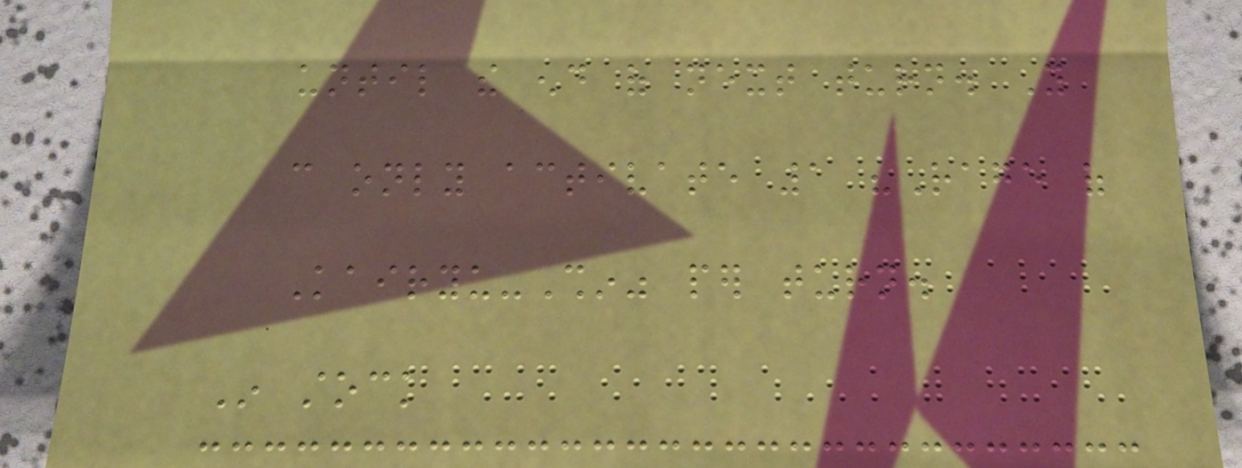until the end of next turn. You
can only activate 1 "Rage of
Kairyu-Shin" per turn.
In stock
